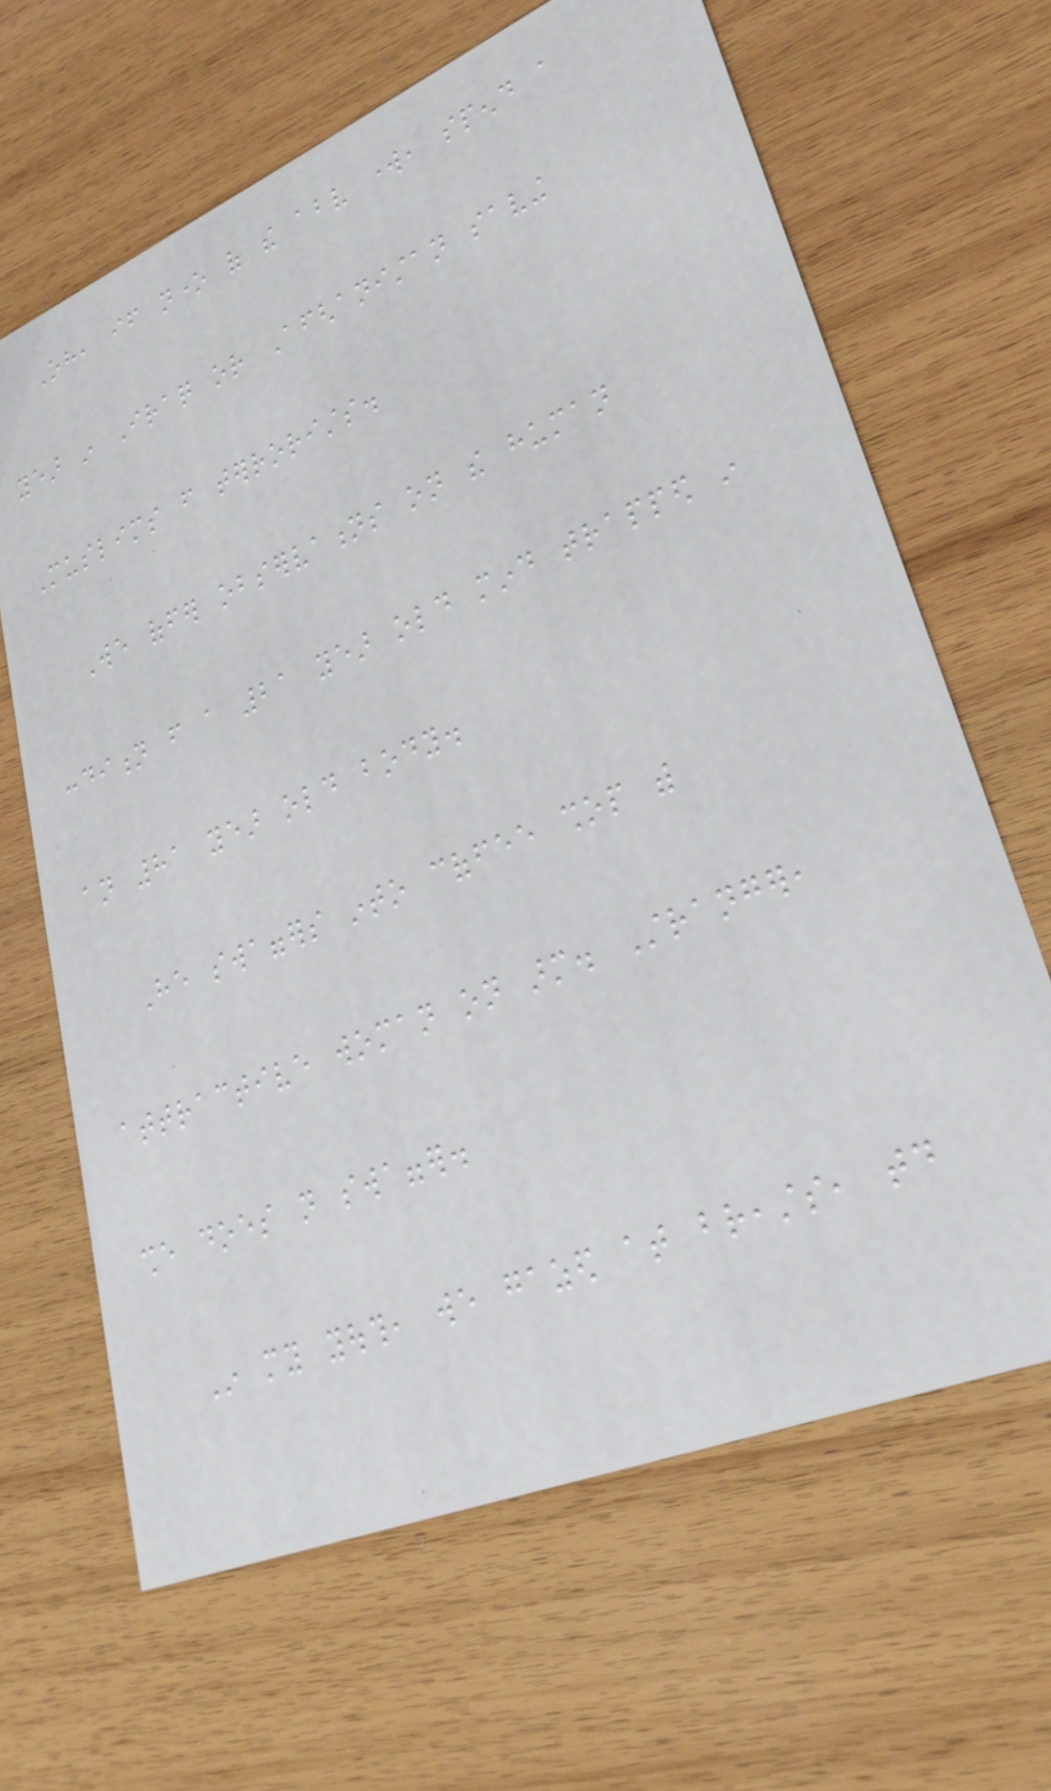Oh, if none of the above work, spend a
year in Iraq or Afghanistan saving
Muslims from terrorists.
We offer observations on the human
condition from a 21 year old mind trapped in
an 81 year old body.
He swaggers into coffee shop with
attractive woman on arm. Stranger,
she does not swagger.
In my youth, we gazed at breasts, today
